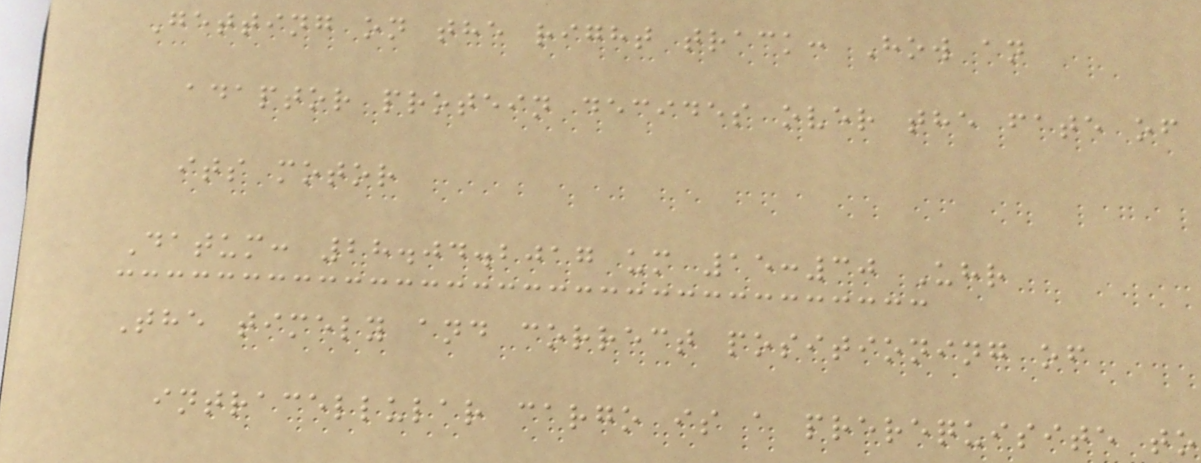Getting on the right track: How an
adaptor protein decides over the fate of
its motor
Datum: 28.04.2017 um 15:30 Uhr
The timely and correct positioning of
intracellular cargo is a prerequisite to
